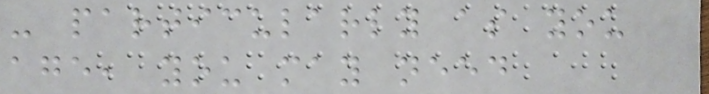- particularly as you
age, you may need
